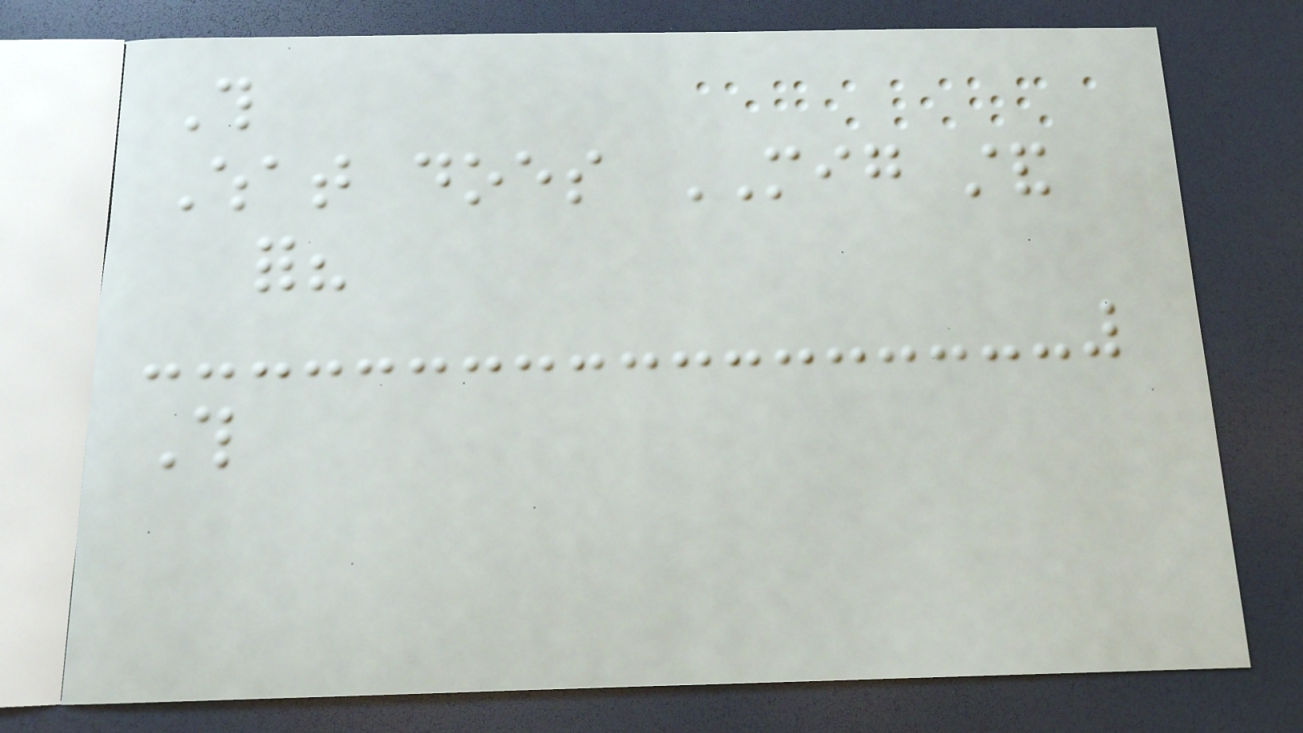This
What does MIG stand
for?
This
